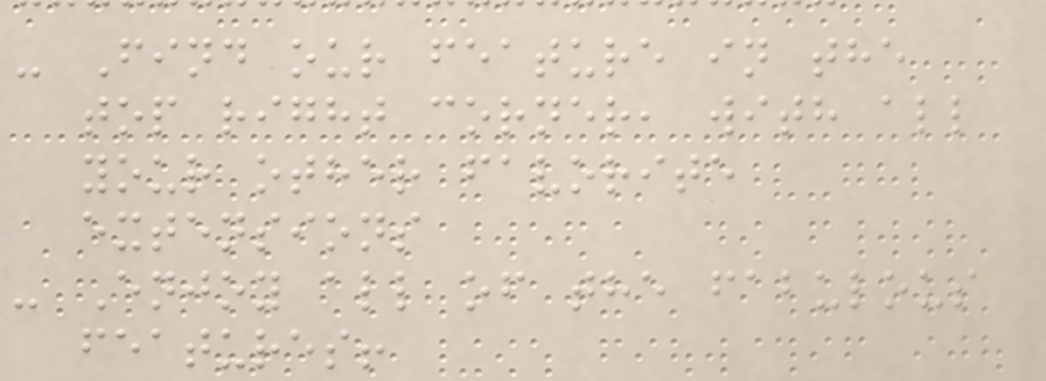- Find our feature in the
top right corner, with all
your other favorite
extensions
- Enjoy all of the fabulous
features!
